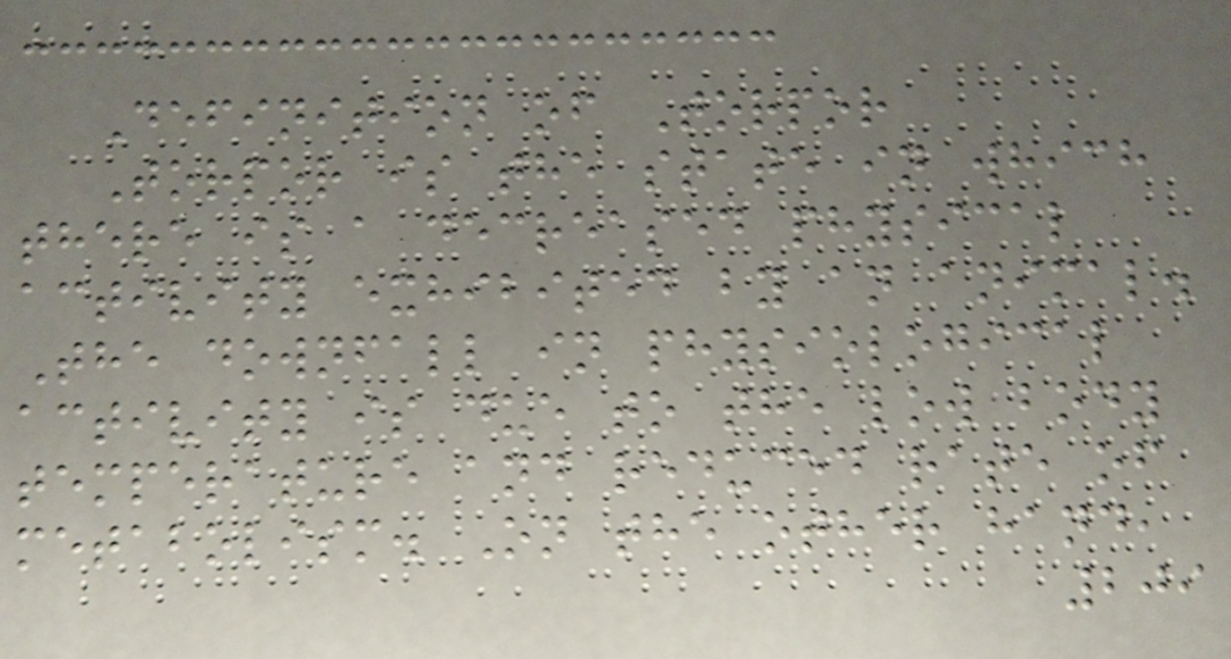Definition of Torpor
Torpor is the state in which
there is a decreased physical
activity exhibited by an animal.
The downfall in physiological
activity is due to the low body
temperature and reduced rate of
metabolism. On the other hand,
209
